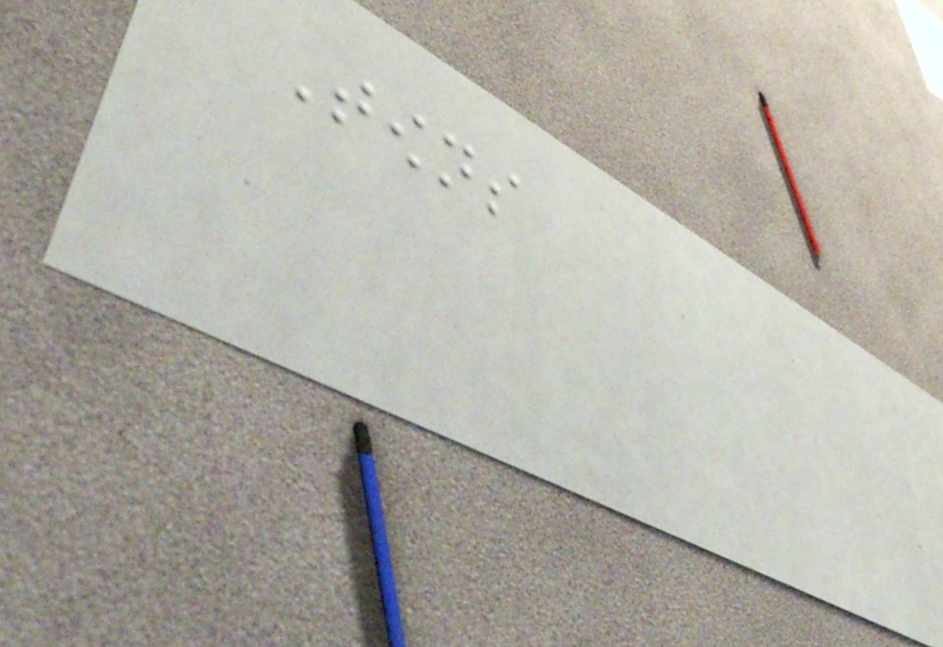Towns
